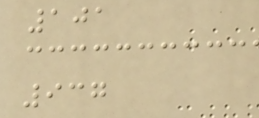101
937
